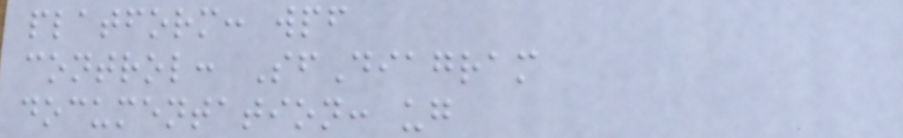platform: wpf
control: SfDiagram
documentation: ug
